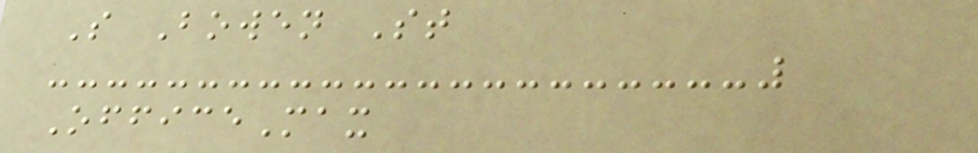S Bowen St
OfficeMax
